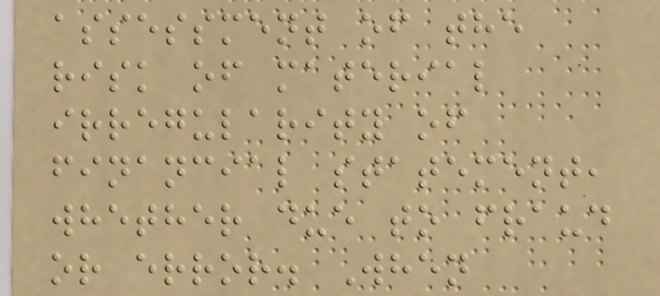assessment of the
risk of material
irregularity of
financial statement,
whether due to fraud
or error. When
